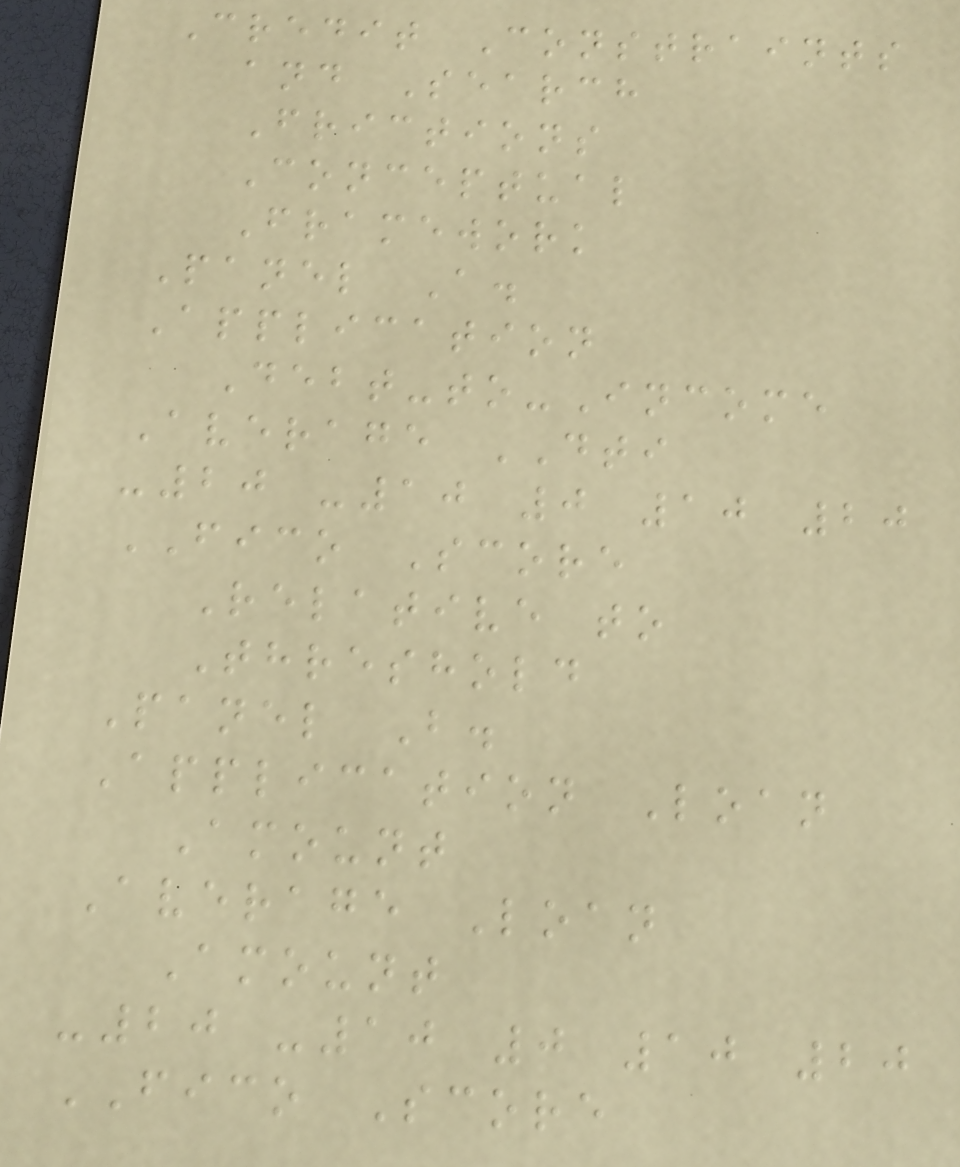Credit Constraints
and Search
Frictions
Conceptual
Framework
Panel A.
Application
Debt-to-Income
Average DTI
-20 -10 0 10 20
FICO Score
Relative to
Threshold
Panel B.
Application Loan
Amount
Average Loan
Amount
-20 -10 0 10 20
FICO Score
